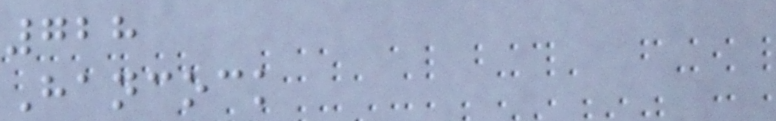728
Hancock
